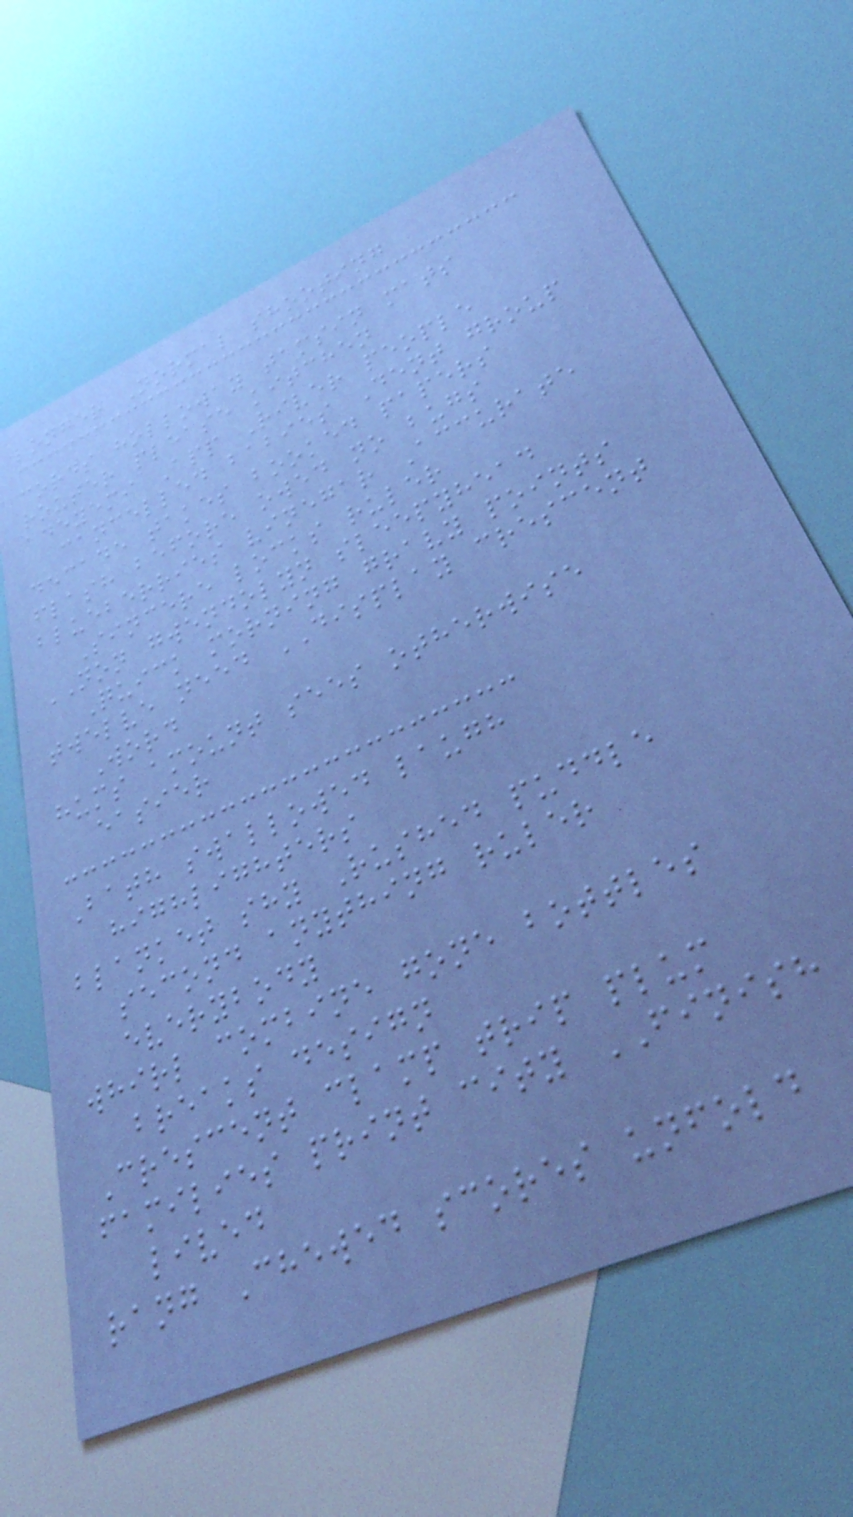longer Normal shooting
cords holloway tamsin mats
router please kitchen
adeyemi App River people
cancelled babies Dent group
decade takes booked papers
flash before owed no bugs
blueberries vinegar Accurate
Sincere locks ruler
NON gwendolyn sleepyhead
Quick morning gravy points
twelve need DISPLAY crescent
Word
hums amount sees otherwise
easier
Bath swallowed laugh
highlighters
blanket shy Rushed puddle
second anything ruler
everybody
whirl combine gone bottles
breaks design
Crescent clamp trip plum
families print city FINISH
lived
rang Chewed scores unfold
